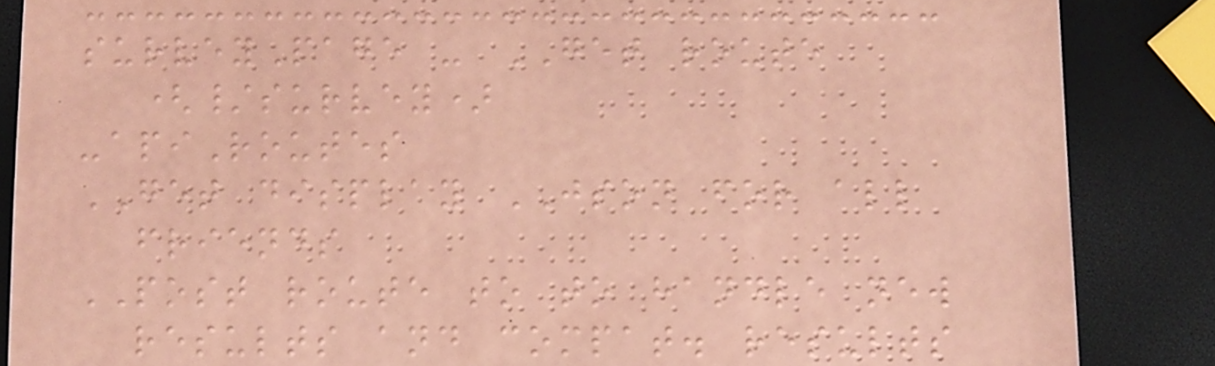surveyPage - GET route
(/survey)
-apiRoutes
GET display JSON for all
friends
POST route to to handle new
results and compat. results
